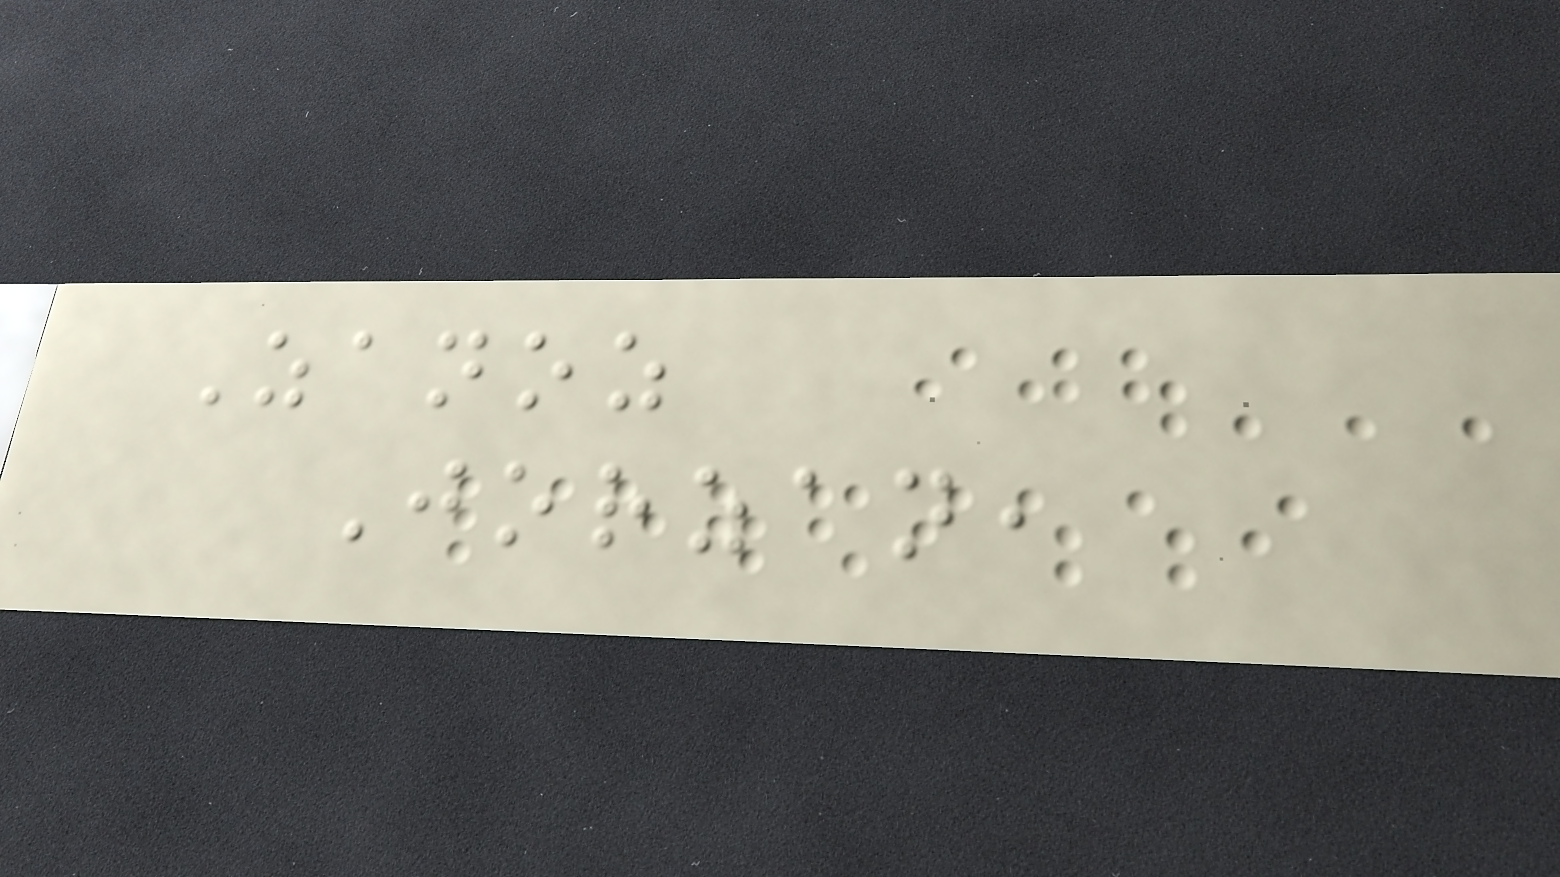Zanoz
Jorzan,
